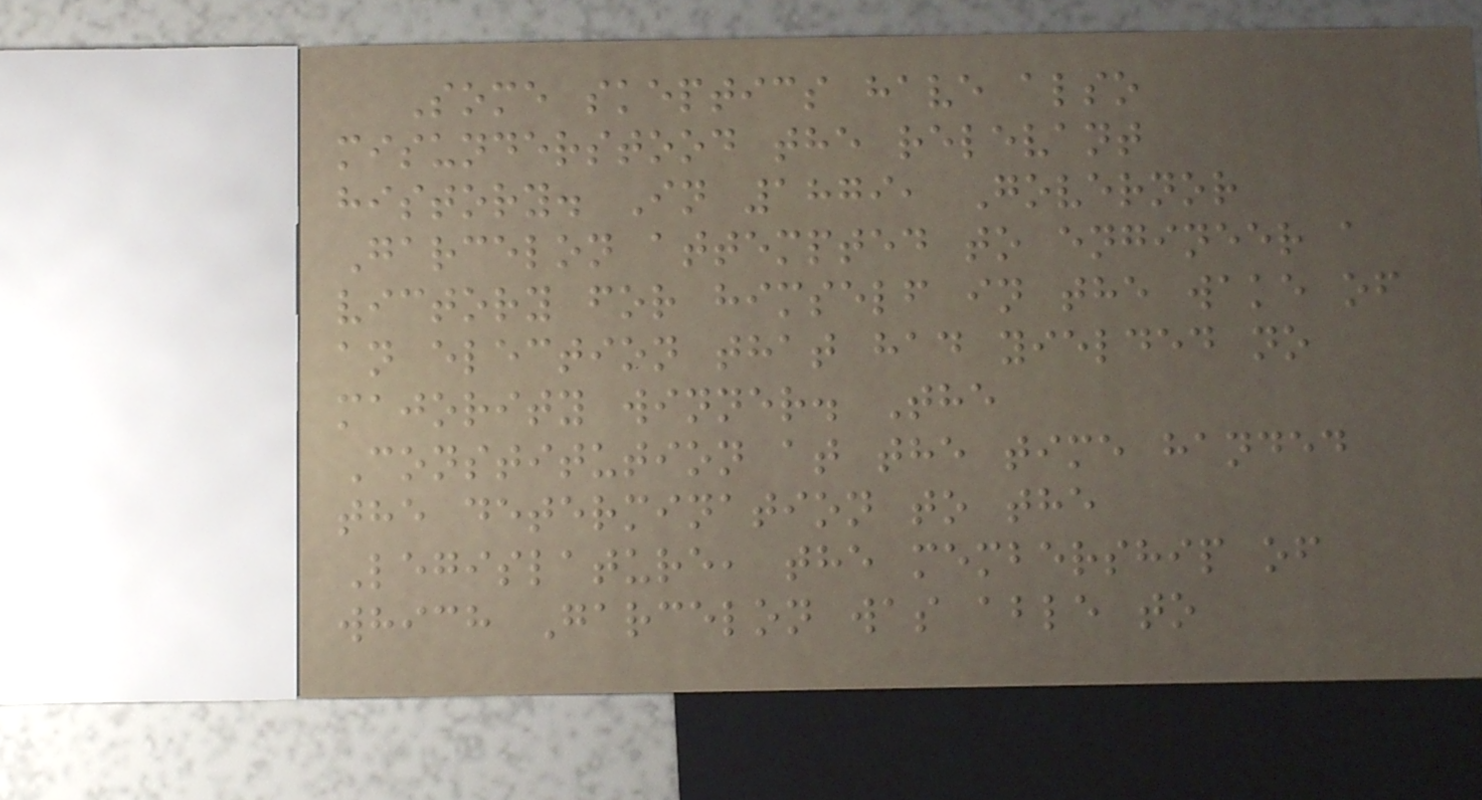Some skeptics have also
misunderstood the relevant
history. In 1879, Governor
Garcelon attempted to engineer a
victory for himself in the wake of
an election that had yielded no
majority winner. The
Constitution at the time handed
the determination to the
Legislature, the membership of
which Garcelon was able to
